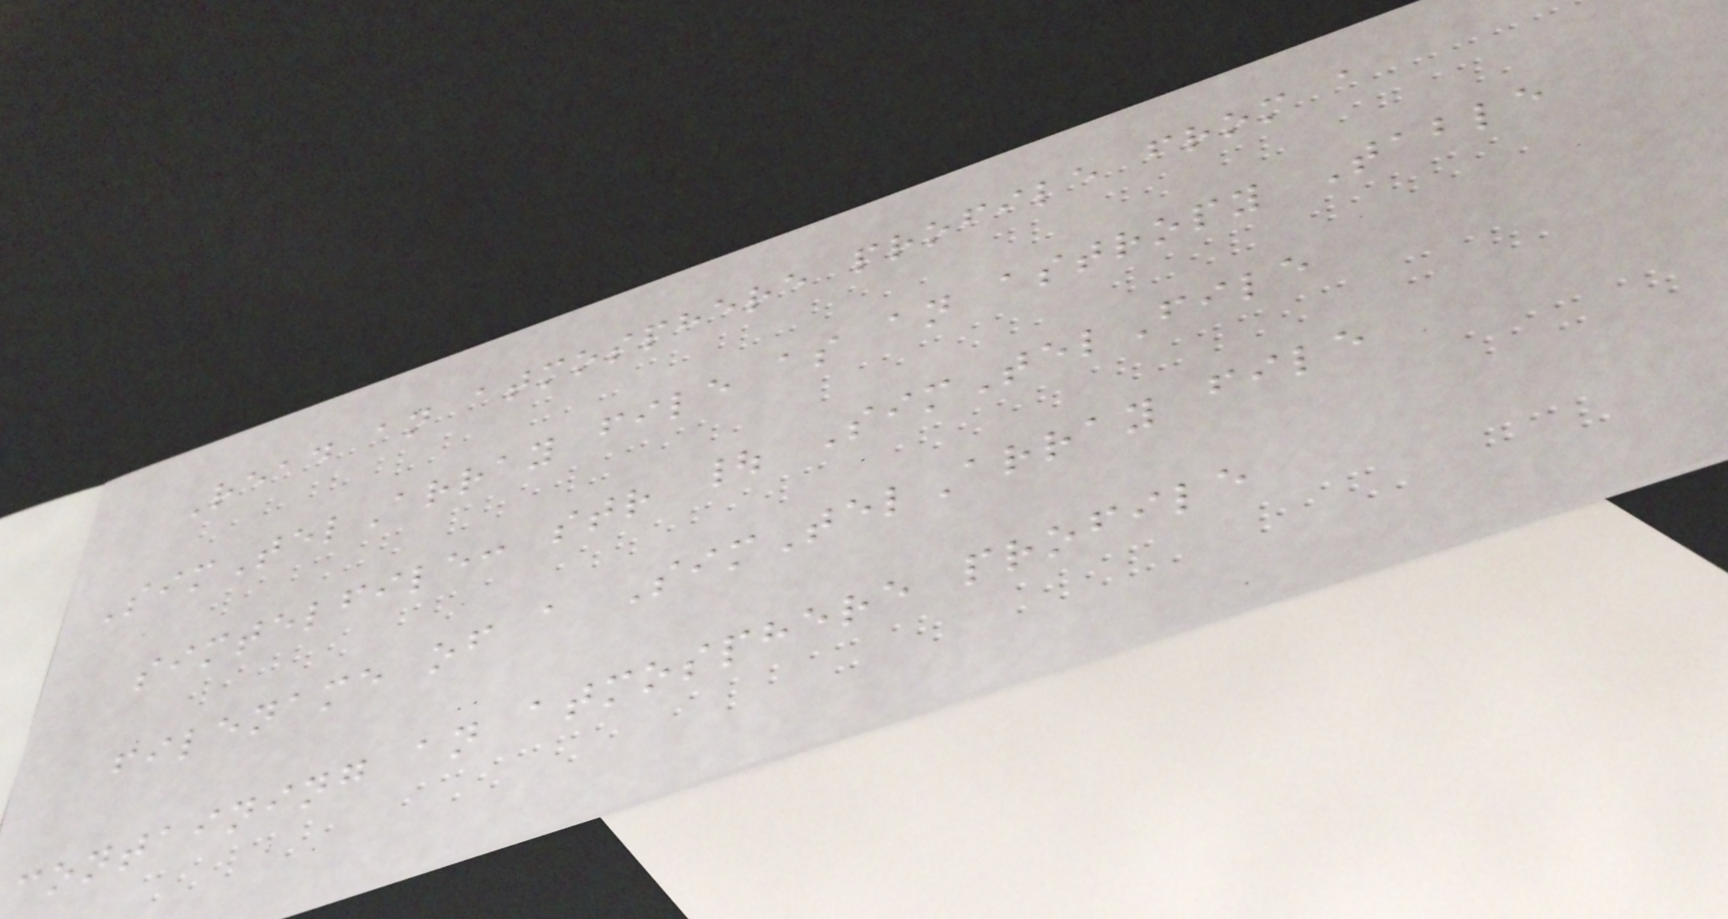Read an atmosphere profile from a
SimTelArray file as an astropy Table
simtelfile: str | SimTelFile
filename of a SimTelArray file
containing an atmosphere profile
